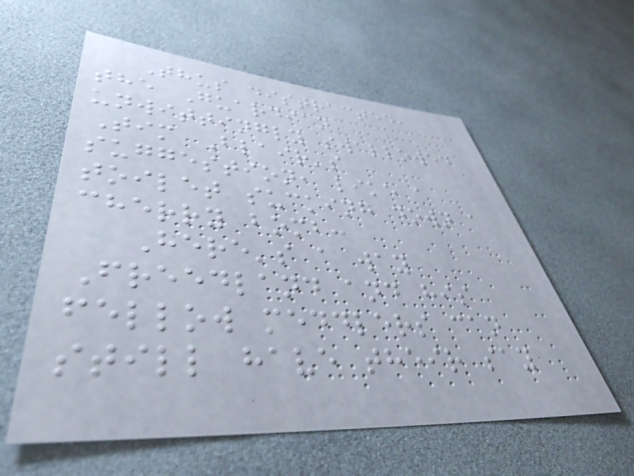Thus distracted,
the Guardian
unwittingly swallowed
Tim Blair's
suggestion, like a
toilet sucking down a
cherry bomb:
Here's a way
Freedland and his
fellow meddlers can
still have their say
